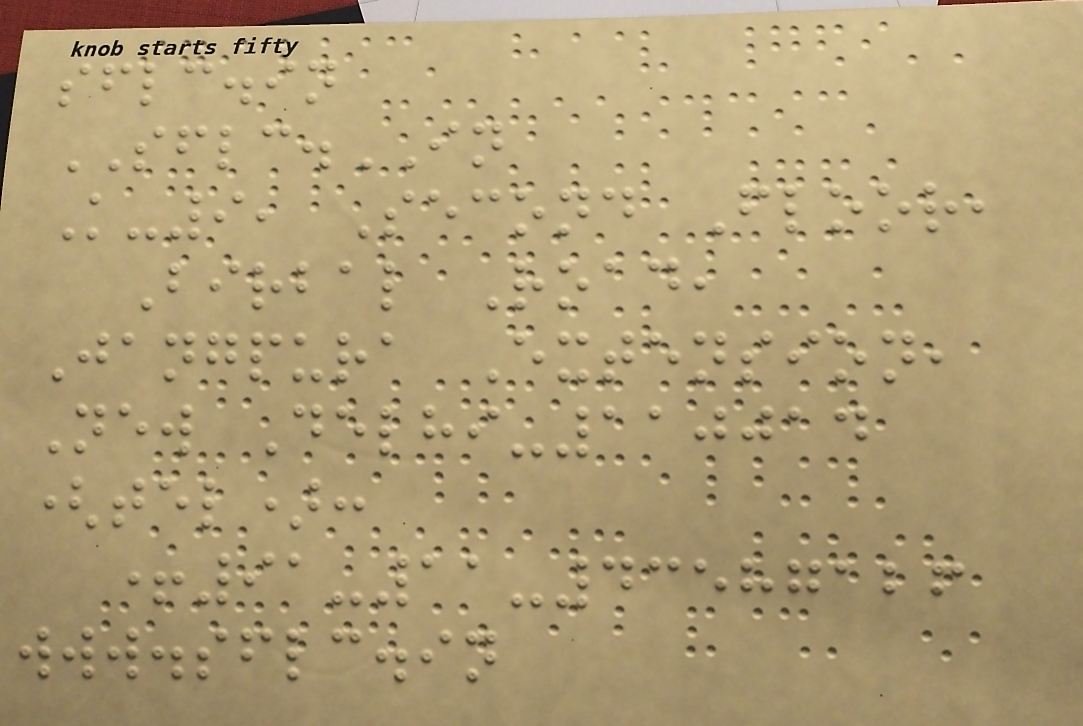sflc.in
SFLC.IN
K-9, Second Floor,
Birbal Road,
Jangpura Extension,
New Delhi-110014
(tel):
+91-11-43587126
www.sflc.in
